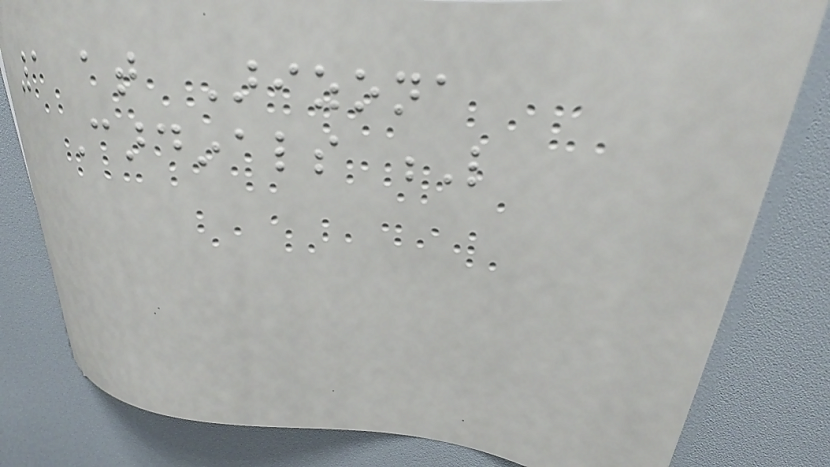1 at Arizona
Cardinals L
